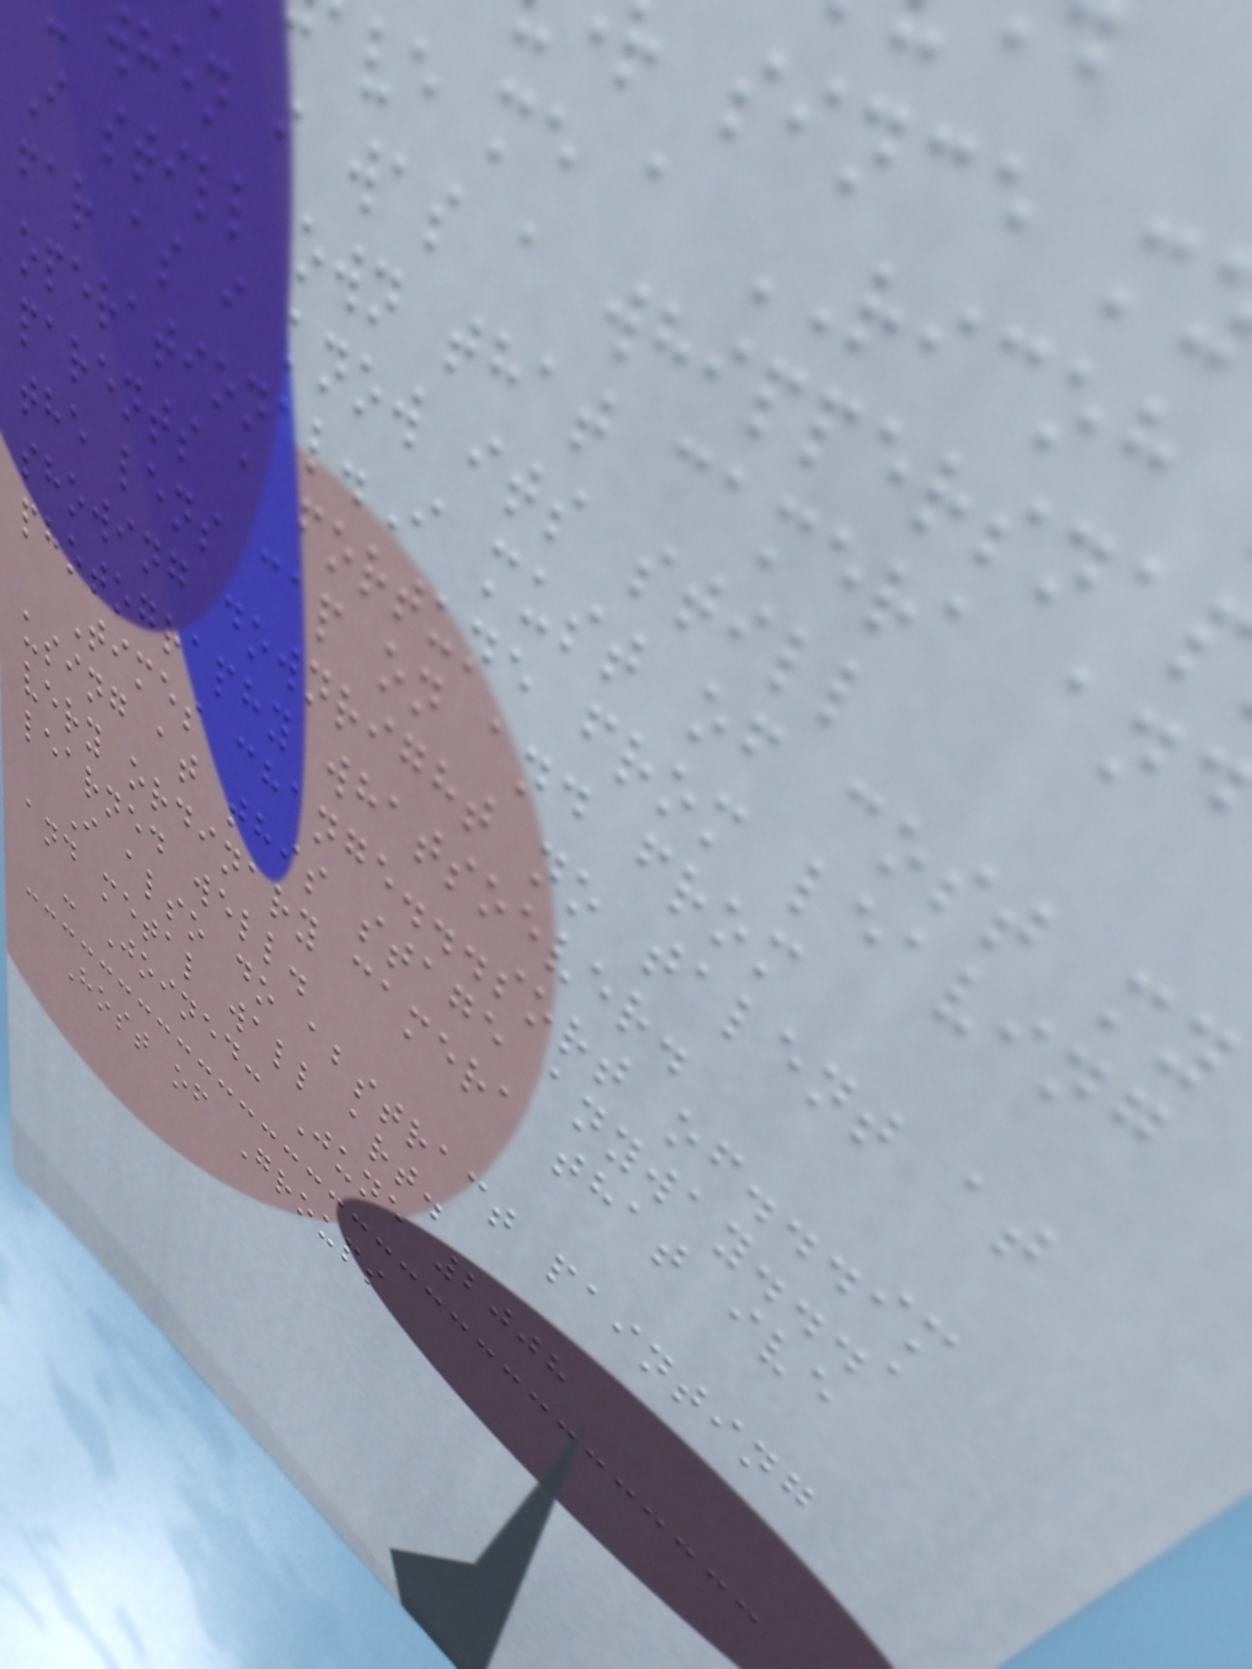since m
ave me a RICOH
when i was a whippersna
I still own that camera an
far as i know its still
operational.I must of cost my
parents a fortune from leaving
the lens cap on and from
showing downright no talent at
photography whatsoever.
Times change...sort of...im
using at this stage anyway...a
very ordinary camera that ive
learned well.
I also do abstract painting
and metal wall art.
- Joined: June 2008
Host of Groups
